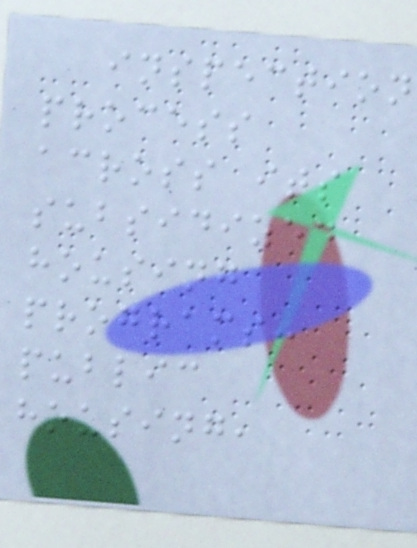inspection
process
across its
subsidized
housing
programs:
public
housing,
